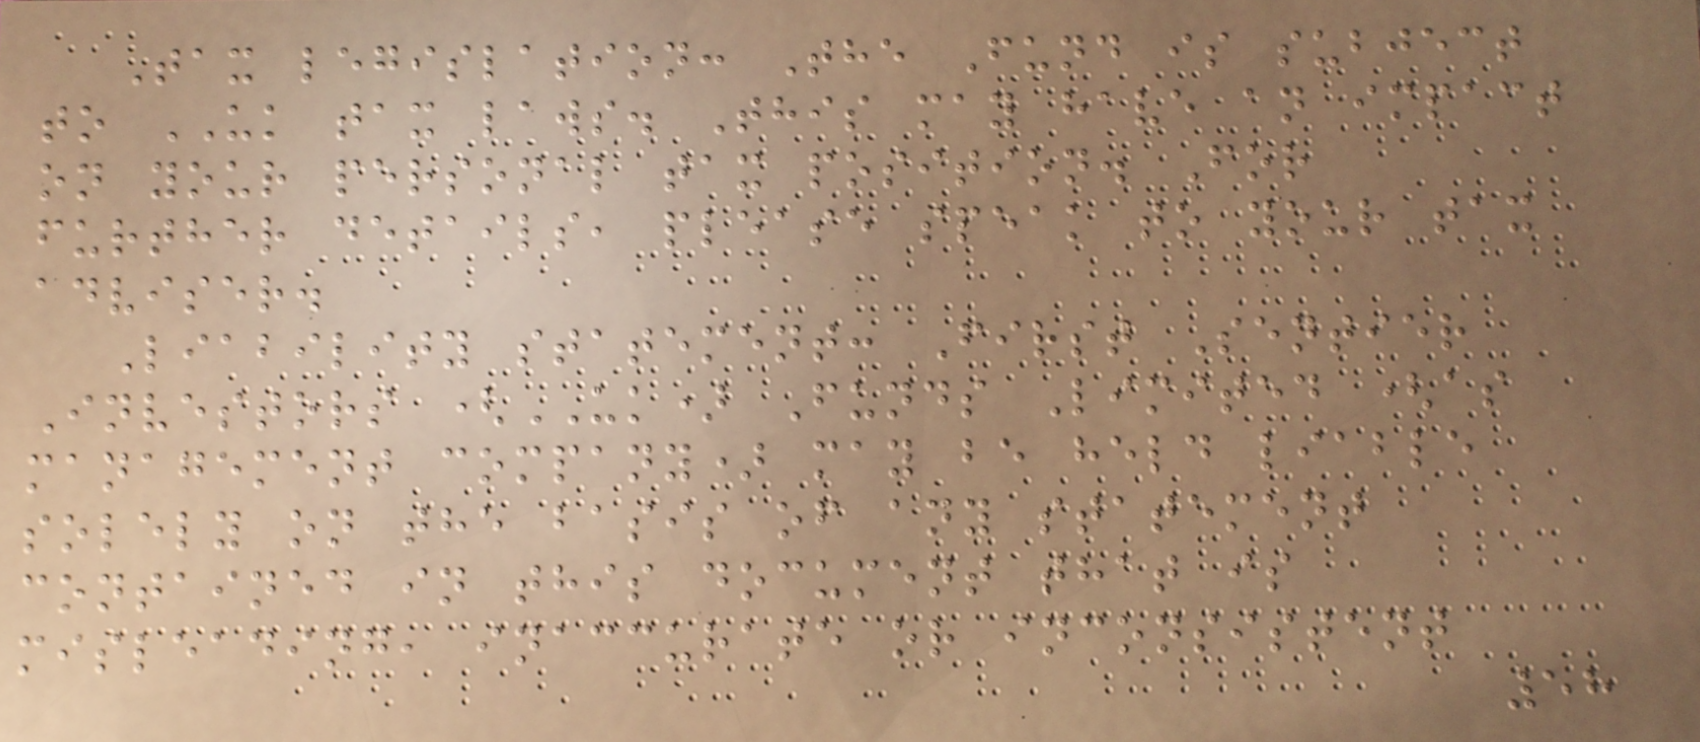Tax legislation: The Fund is subject
to UK tax laws. This may have an impact
on your personal tax position. For
further details, please speak to your tax
adviser.
Liability statement: First Sentier
Investors (UK) Funds Limited (as
management company) may be held liable
solely on the basis of any statement
contained in this document that is
misleading, inaccurate or inconsistent
58
